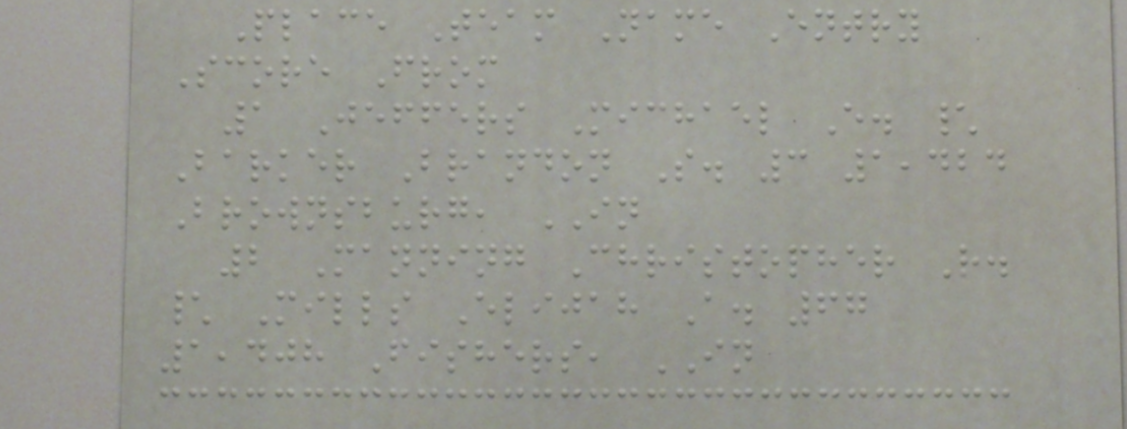Place Team Name Entry
Score From
1 Jeffers Michael E. \
Barker Brandon S. 3 1,424
Brownsburg, IN
2 Manning Christopher R.
\ Mills Elijah A. 67
1,408 Fishers, IN
